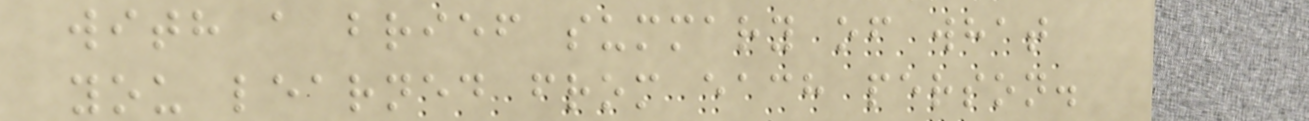with a brief summary of what
you learned from each person.
